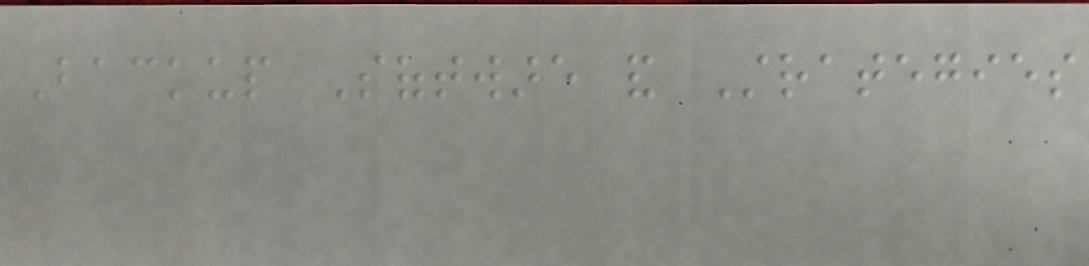Backup Software and Strategies
